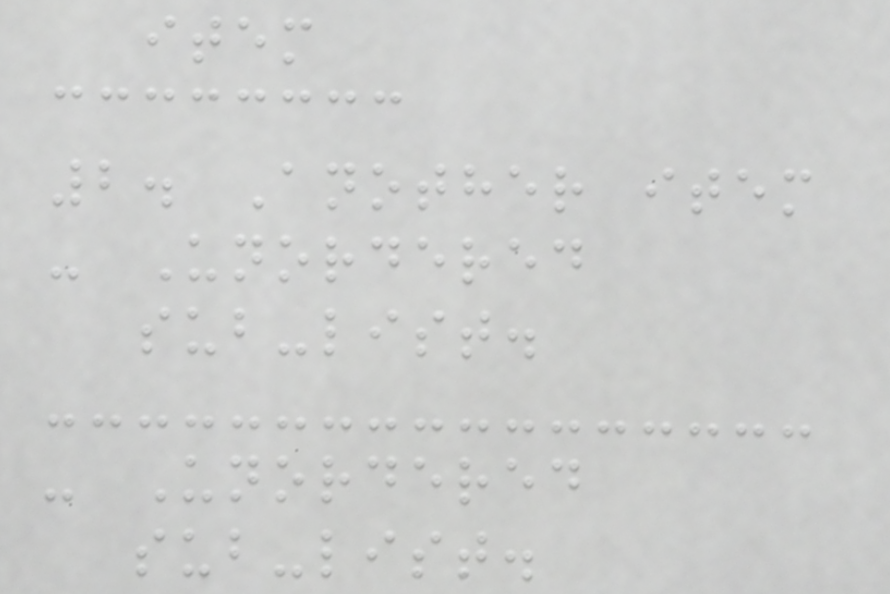item
2. Another item
- Unordered
sub-list.
- Unordered
sub-list.
